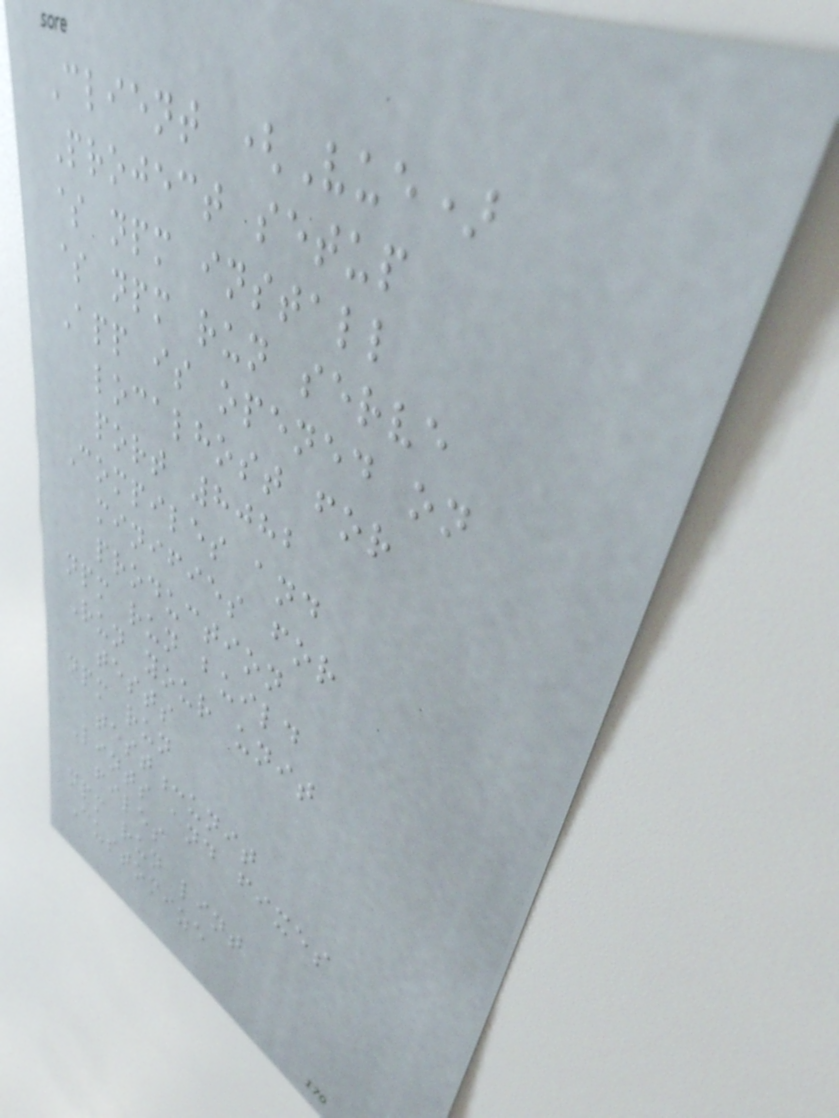Client (Vue)
Project setup
$ npm install
$ npm run serve
App is opened on
localhost for
port 8082
Compiles and
minifies for
production
npm run build
Run your unit
tests
npm run
test:unit
Lints and fixes
files
npm run lint
Customize
